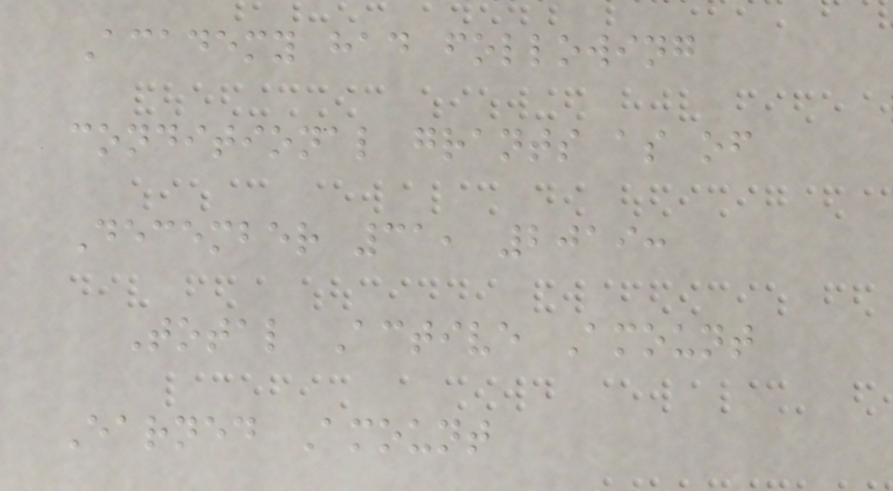Academy had following
conditional grants as of
December 31, 2019:
Total Active Amount
Earned Amount
